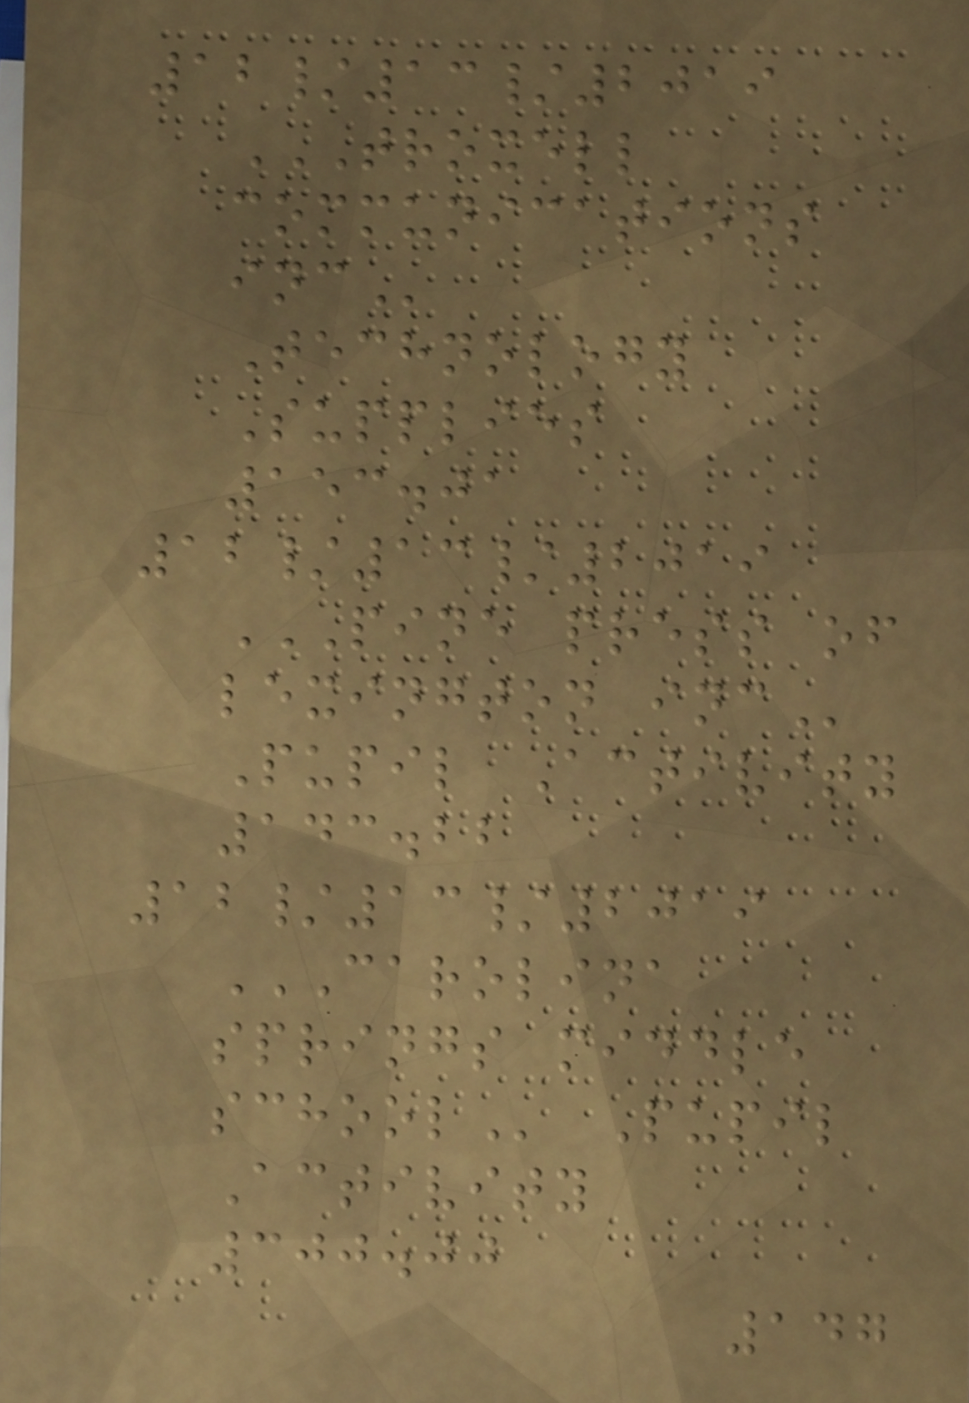12/13/2019
TROXELL
COMMUNICATIONS
INC
Technology
Supplies
153.01
12/13/2019
PINE PRESS OF
LEXINGTON INC
Pupil Activity
143.22
12/13/2019
CAROLINA
SPRINGS MIDDLE
SCHOOL Pupil
Activity
300.00
147
